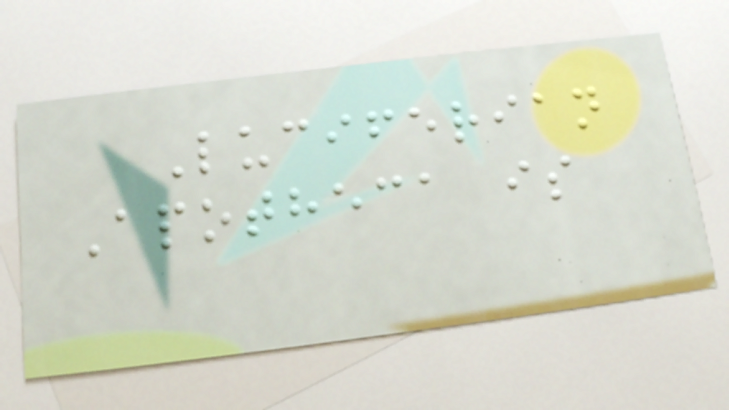Luciferian
Apotheca is
